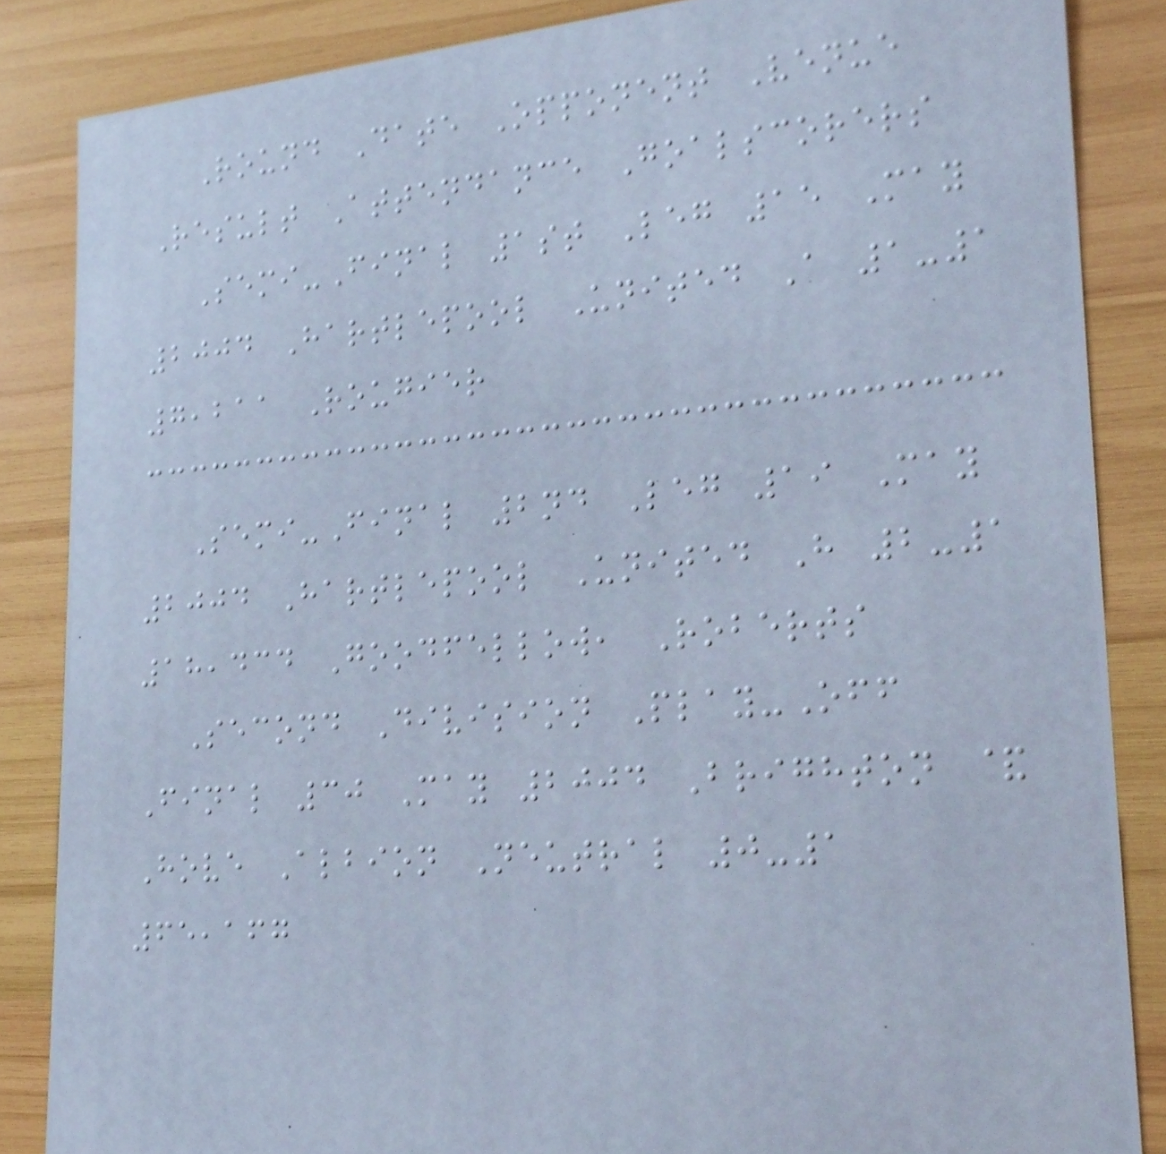Round Date Opponent Venue
Result Attendance Goalscorers
Semi-Final 1st Leg 15 May
2004 Hartlepool United A 1-1
7,211 Rougier
Semi-Final 2nd Leg 19 May
2004 Hartlepool United H 2-1
18,434 Goodfellow, Roberts
Second Division Play-Off
Final 30 May 2004 Brighton &
Hove Albion Neutral 0-1
65,167
